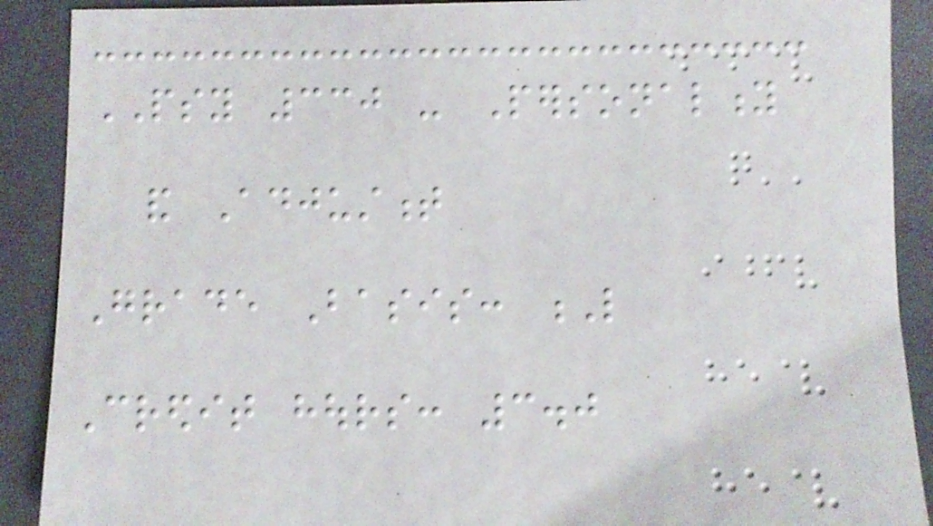PSY 330 - Personality
and Adjustment
Grade Basis: L
Credit hours: 3.0
